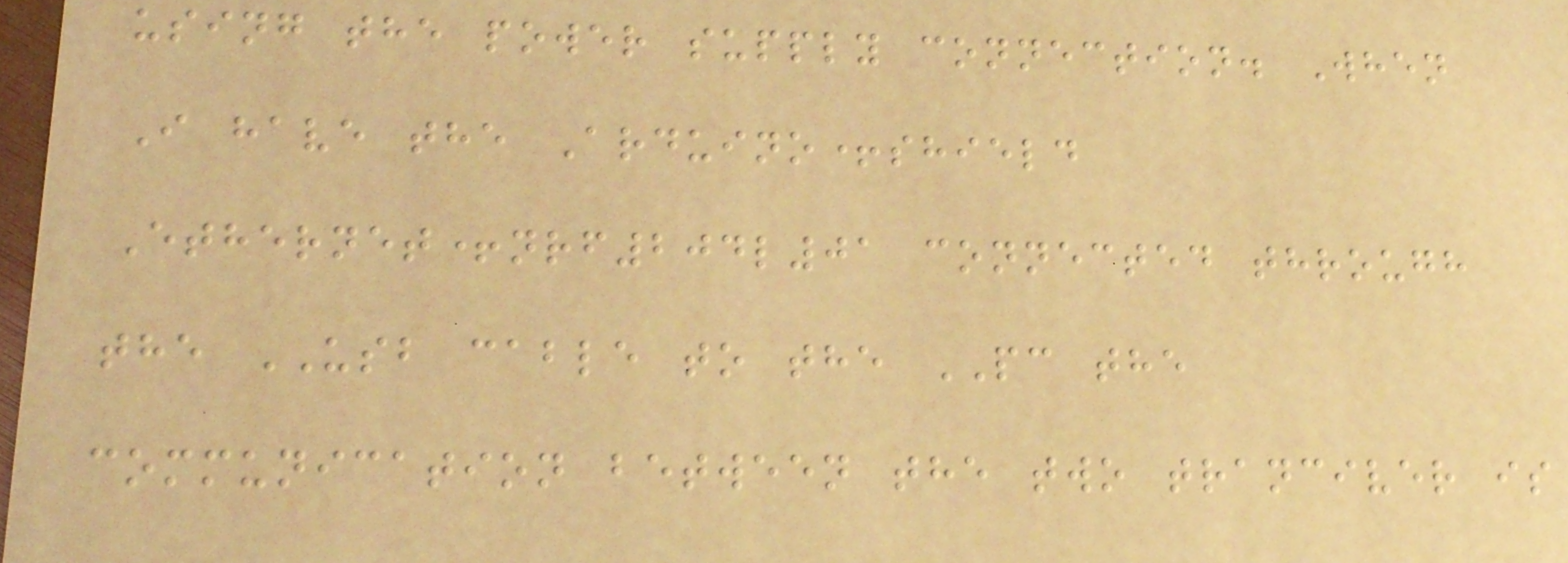using the power supply connection. When
I have the Arduino+shield
Ethernet+nrf204l01 connected through
the USB cable to the PC the
communication between the two tranciver is
